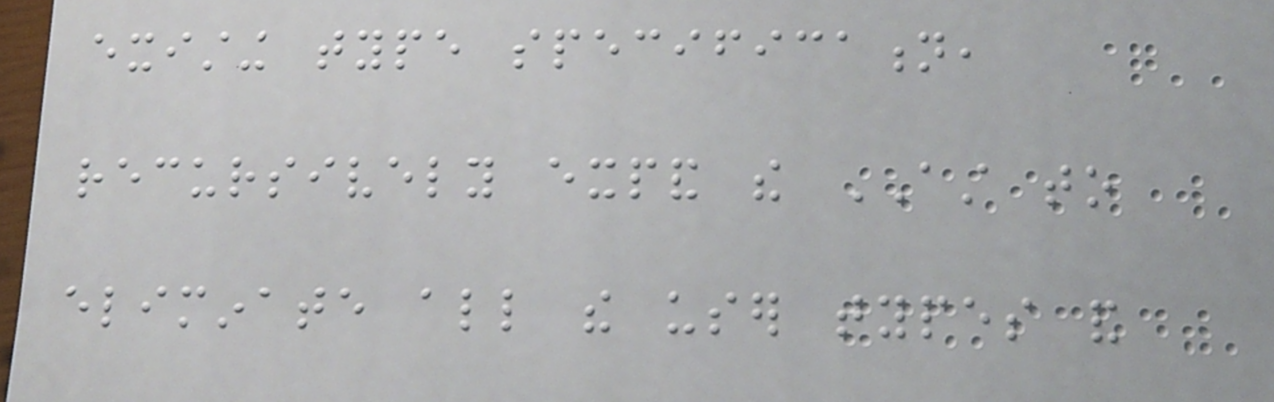existing type specification,
recursively expand the AST to
eliminate all the user types and
